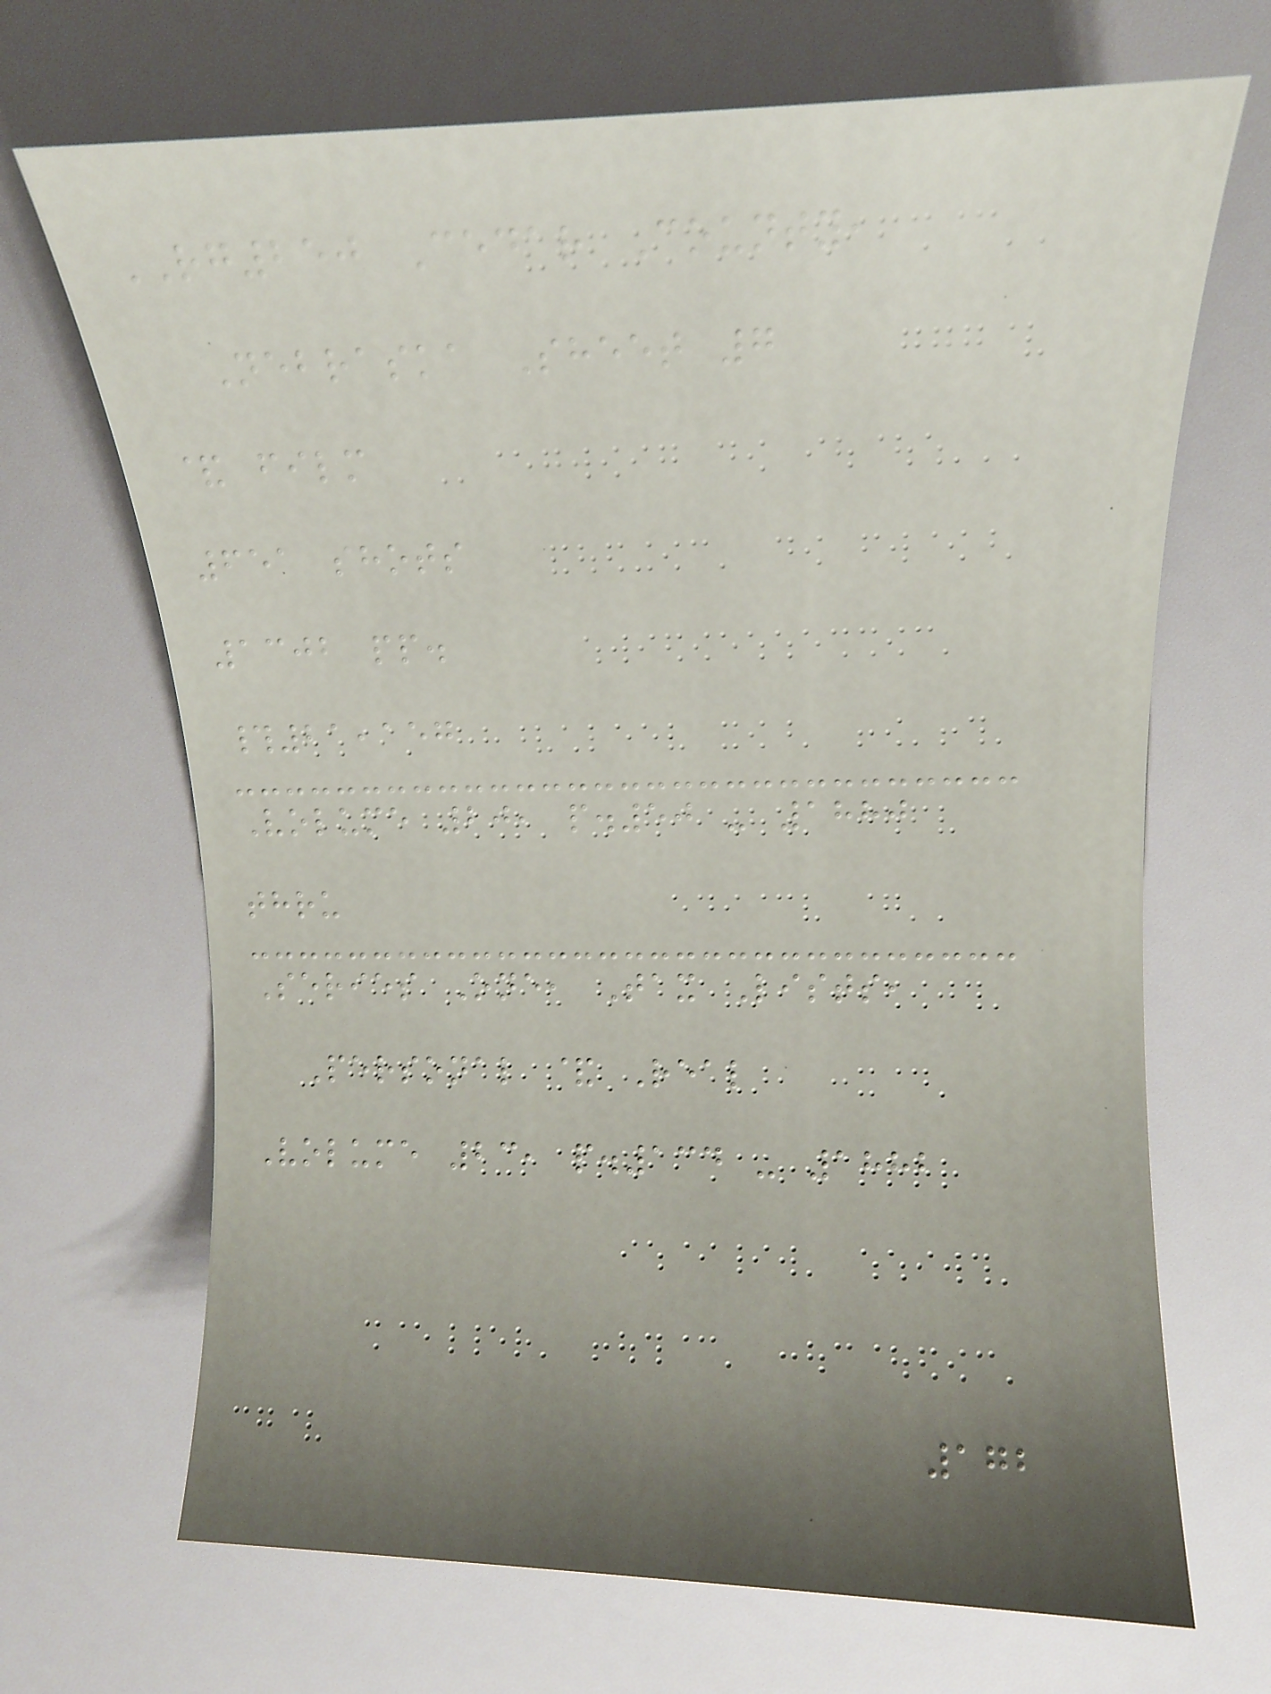RG250 Cedar County,
Nebraska Sheet 7
& film
651 shots
1302 pp.
#21,157
Volume 20, p.50 - 1880
thru
Series One, Tax Lists,
Personal & Real
Volume 23, p.134 - 1882
172
